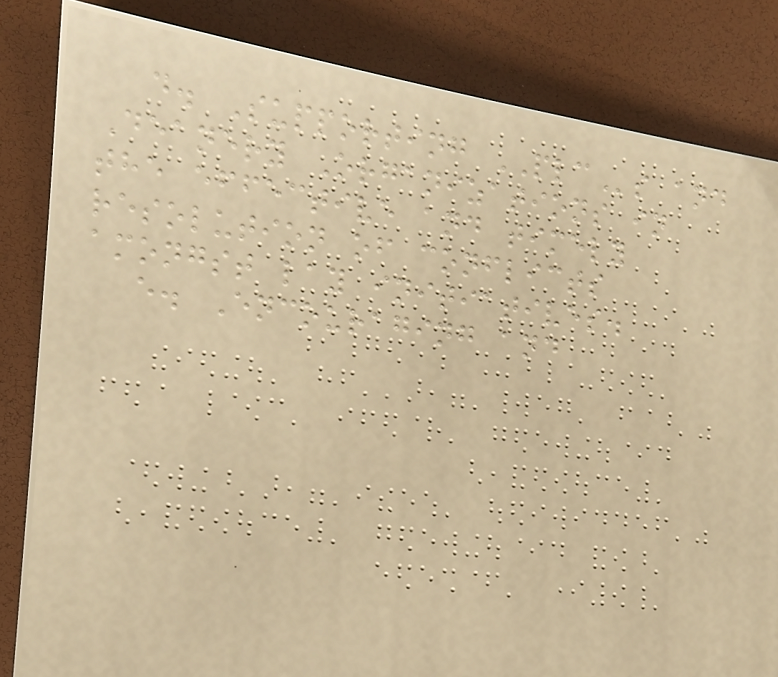d. Supporting PLCs and
Deanery Organizations in
the effective and timely
resolution of conflicts
amongst lay initiatives.
e. Encouraging and
